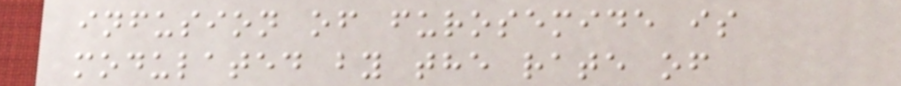infusion of furosemide is
modulated by the rate of
